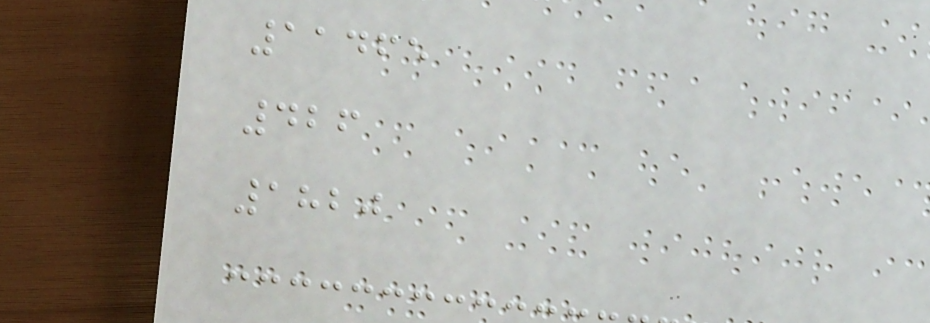11465
426
1820
